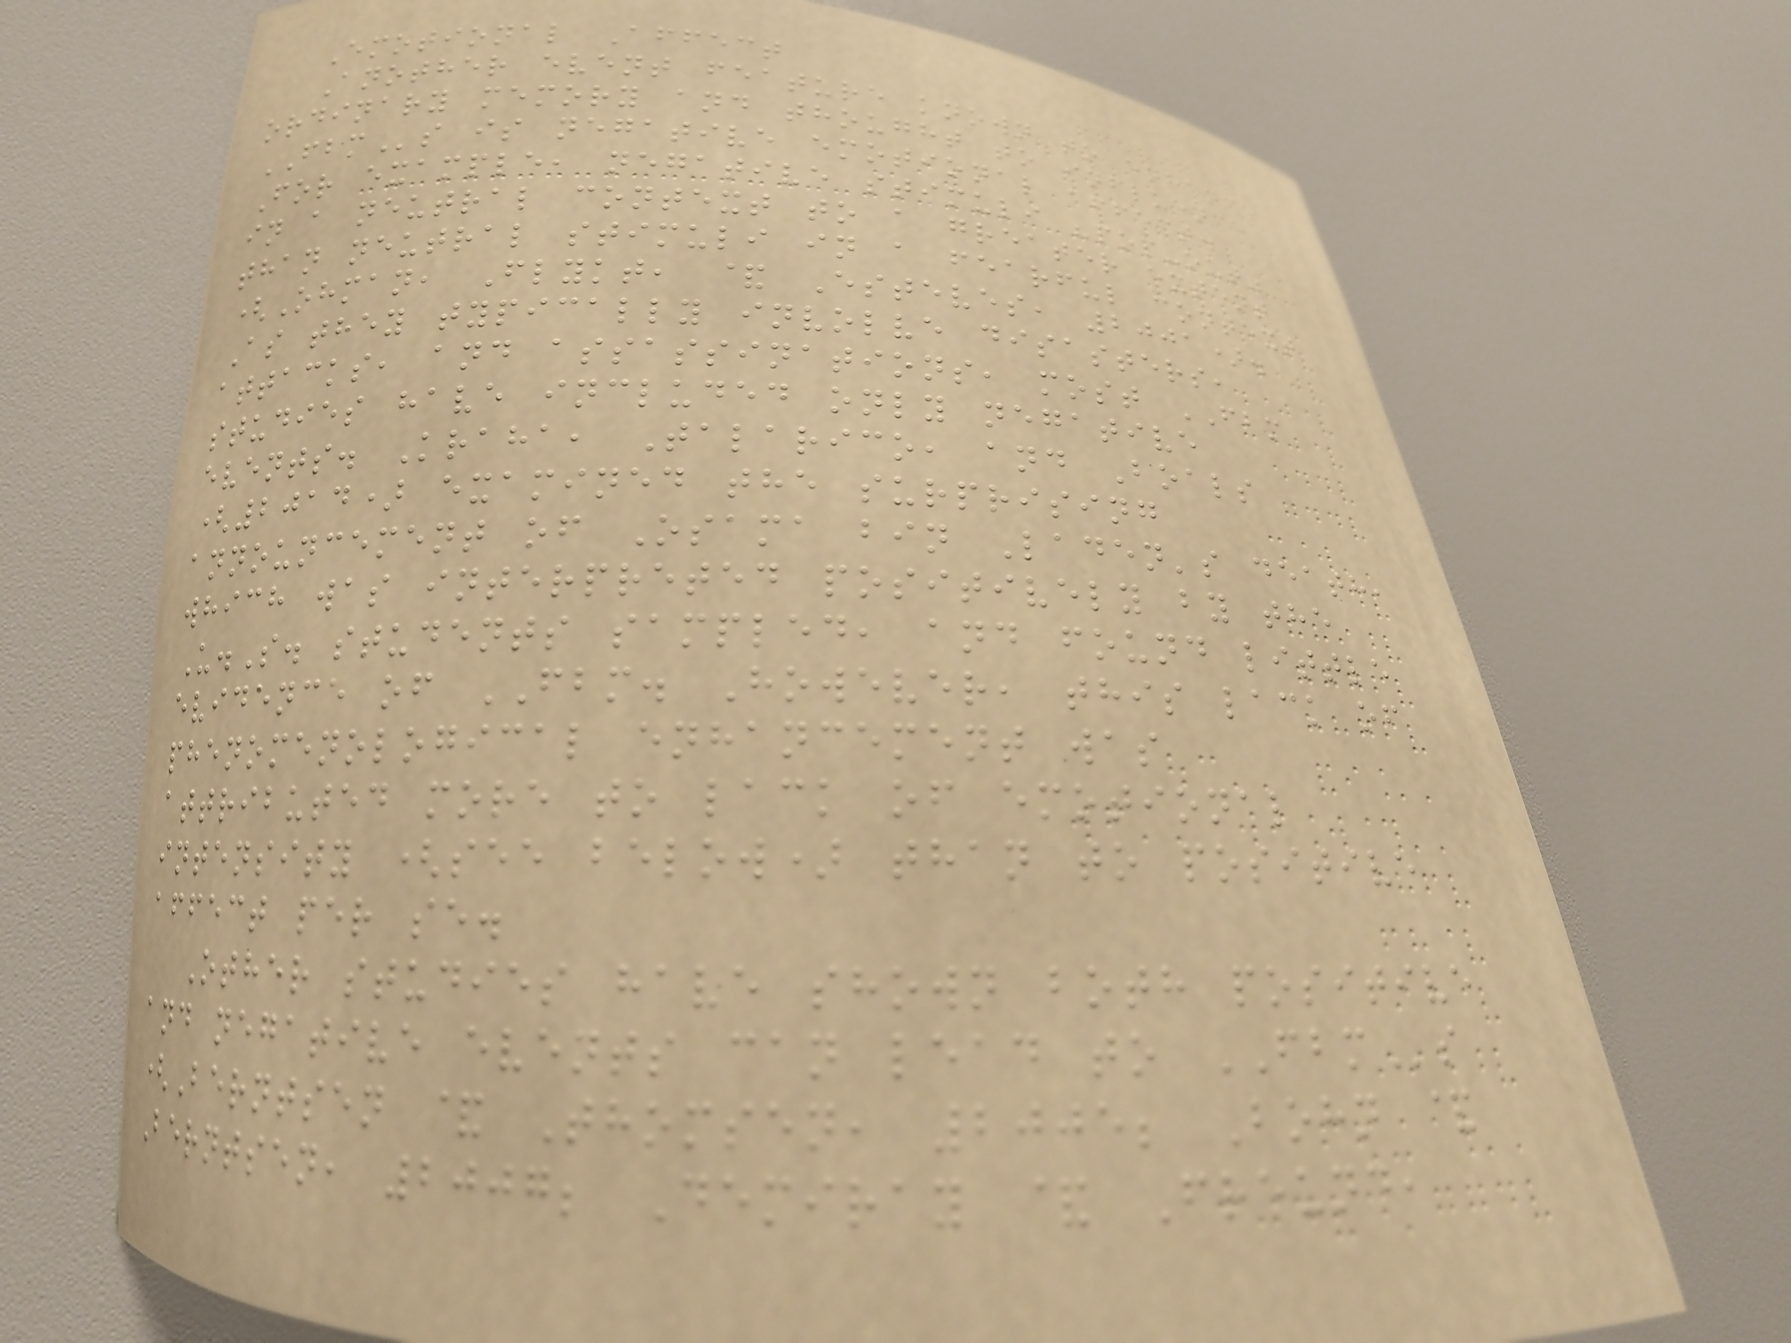Emotional Affect
Another event feature known to enhance
ordinary memory and thought to influence
FBMs is negative emotional affect.
For example, negative stimuli "pop-out"
in a neutral context to a greater extent
than neutral stimuli in a fearful context
(Ohman, Flykt, & Esteves, 2001).
As they typically involve disasters,
attacks, and assassinations, most FBM
studies have included only negative
events. Kraha, Talarico, and Boals
(2014) examined the surprising
announcement of Osama bin Laden's death,
which was interpreted positively by the
U.S. students sampled, and found little
evidence of FBM. However, this lack of
phenomenological enhancement was
attributed more to lack of emotional
intensity (see below) than to positive
affect per se.
Other studies have shown both positive
and negative events can lead to FBMs
(Berntsen & Thomsen, 2005; Bohn &
Berntsen, 2007; Demiray & Freund,
